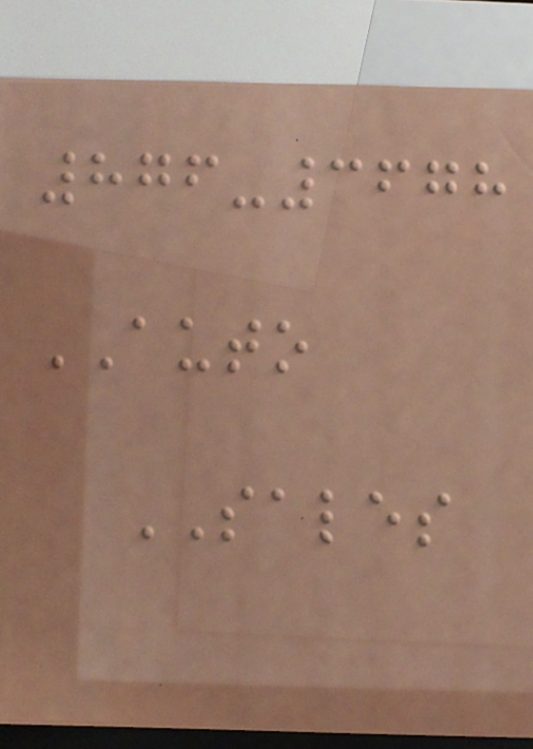876-3678
AUTO
SALES
